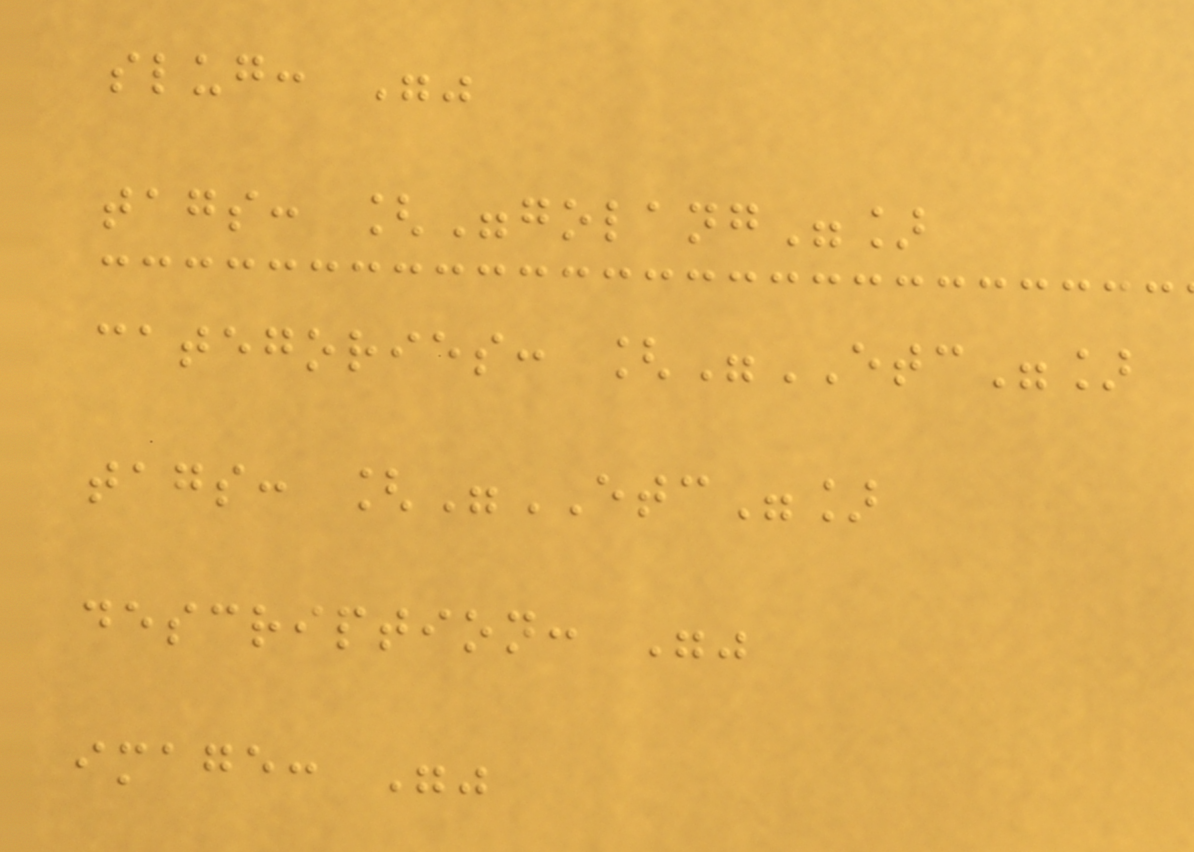slug: ""
tags: ["golang"]
categories: ["ETC"]
tags: ["ETC"]
description: ""
image: ""
